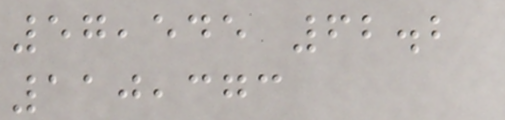57,545 62.2
110,373
